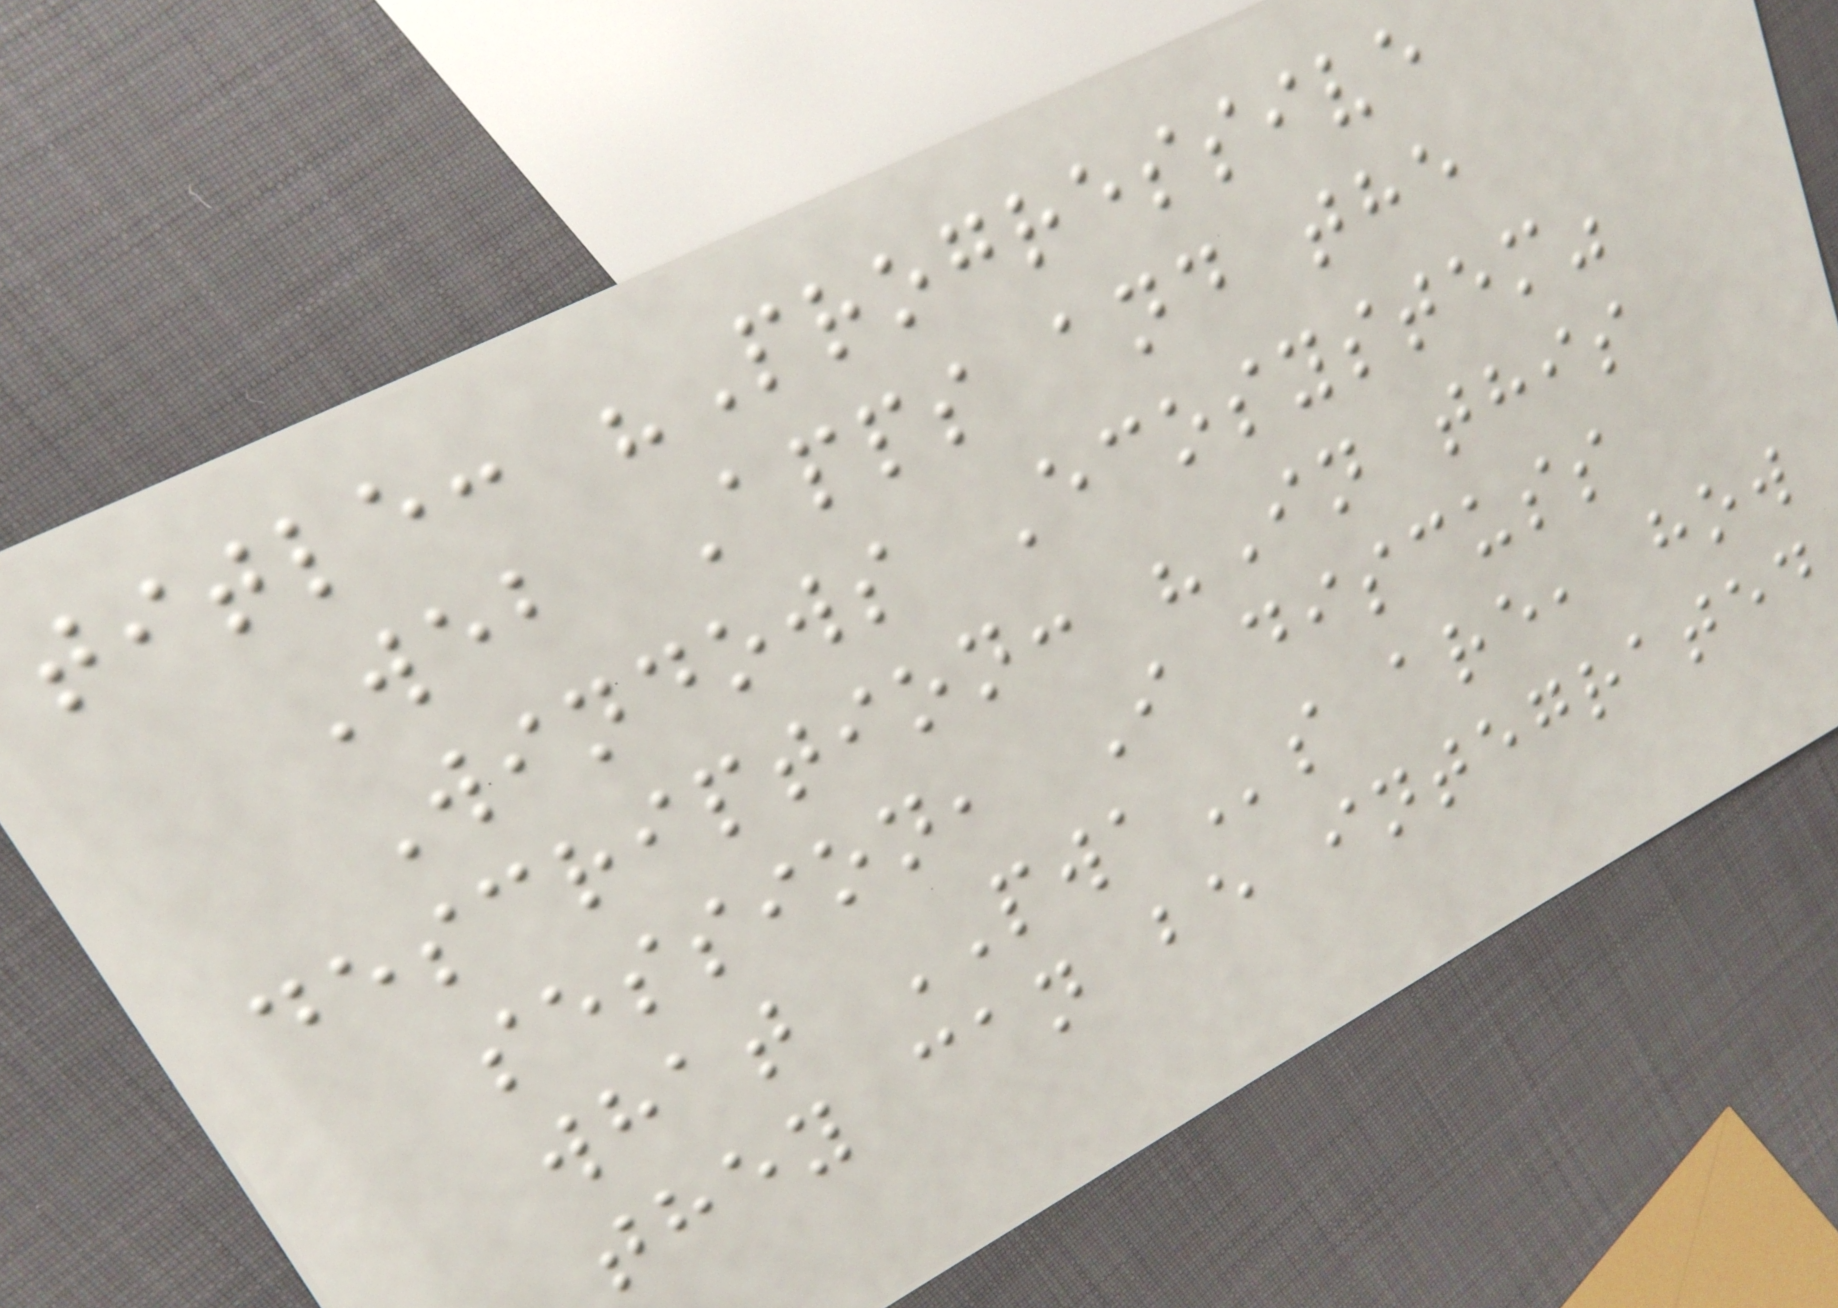title: "Progressive
Web Apps and the
Windows Ecosystem"
description: "In this
session, I discuss
what PWAs are, how
they can be integrated
